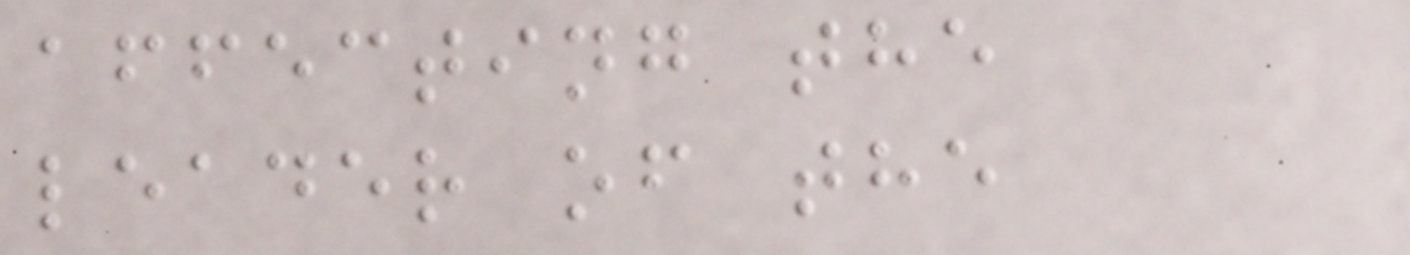affecting the
leader of the
